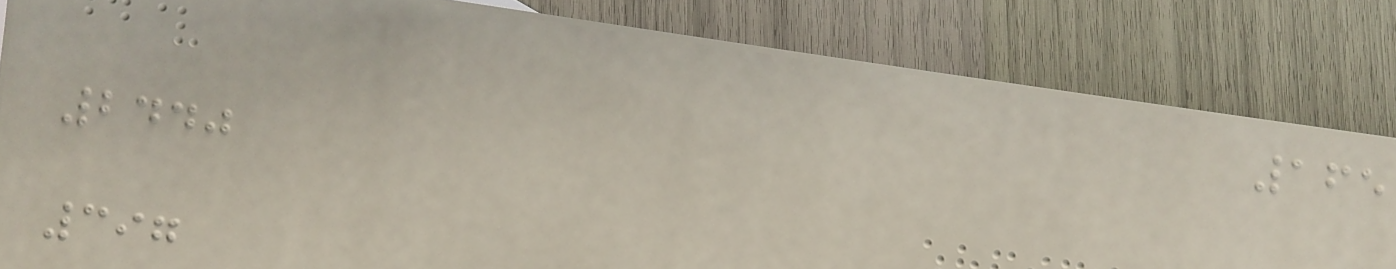165
2440
397
